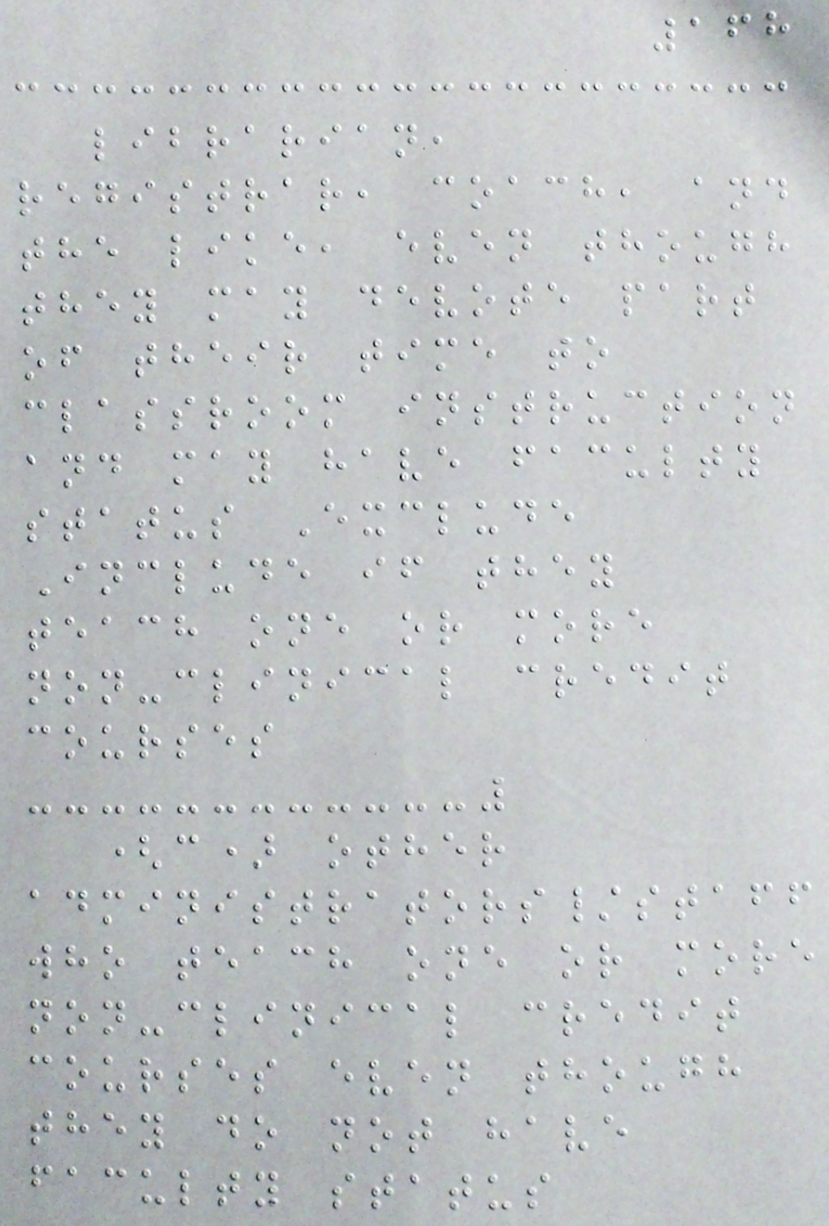168
librarian,
registrar, coach, and
the like, even though
they may devote part
of their time to
classroom instruction
and may have faculty
status Exclude
Include if they
teach one or more
non-clinical credit
courses
(c) other
administrators/staff
who teach one or more
non-clinical credit
courses even though
they do not have
faculty status
